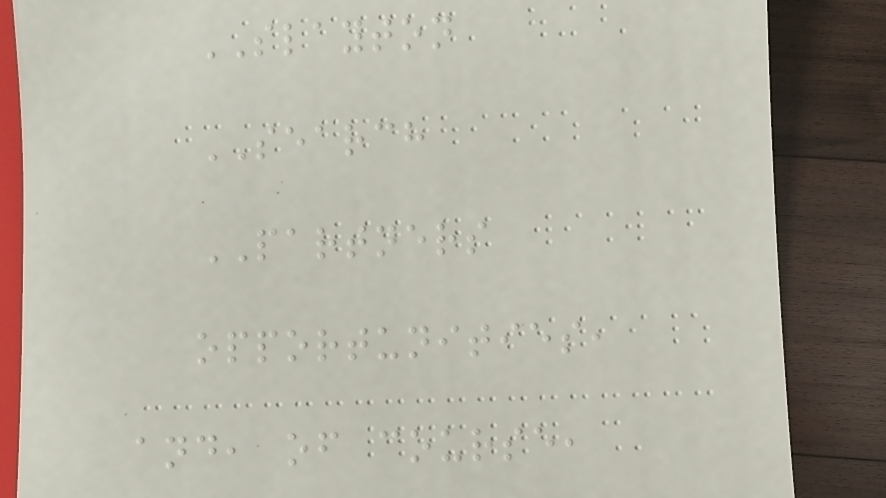SLAYTON
SEARCH
PARTNERS
opportunities,
and, of course,
